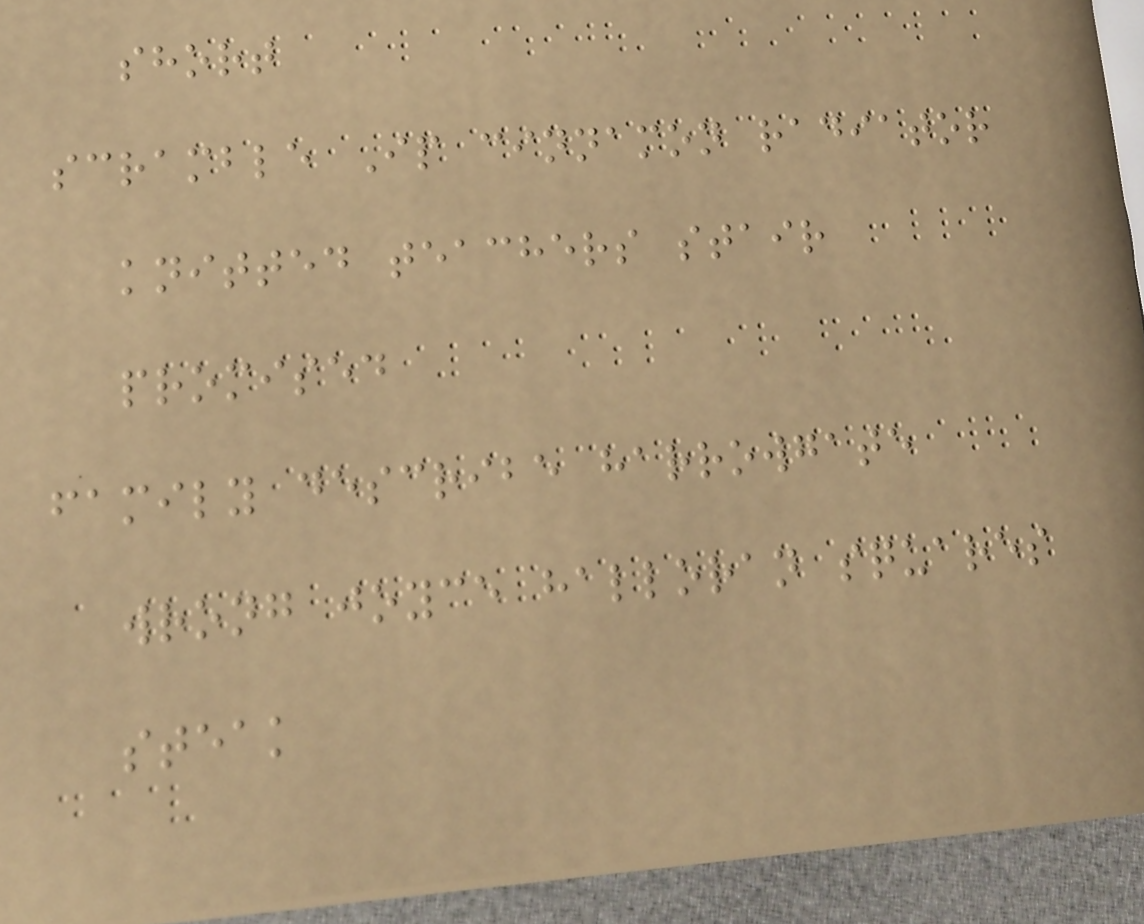short
scramble Ip cinnamon radiator
knitted teachers stair
promised
family describe harrowgate
wrong joyce halloran squares
steak
